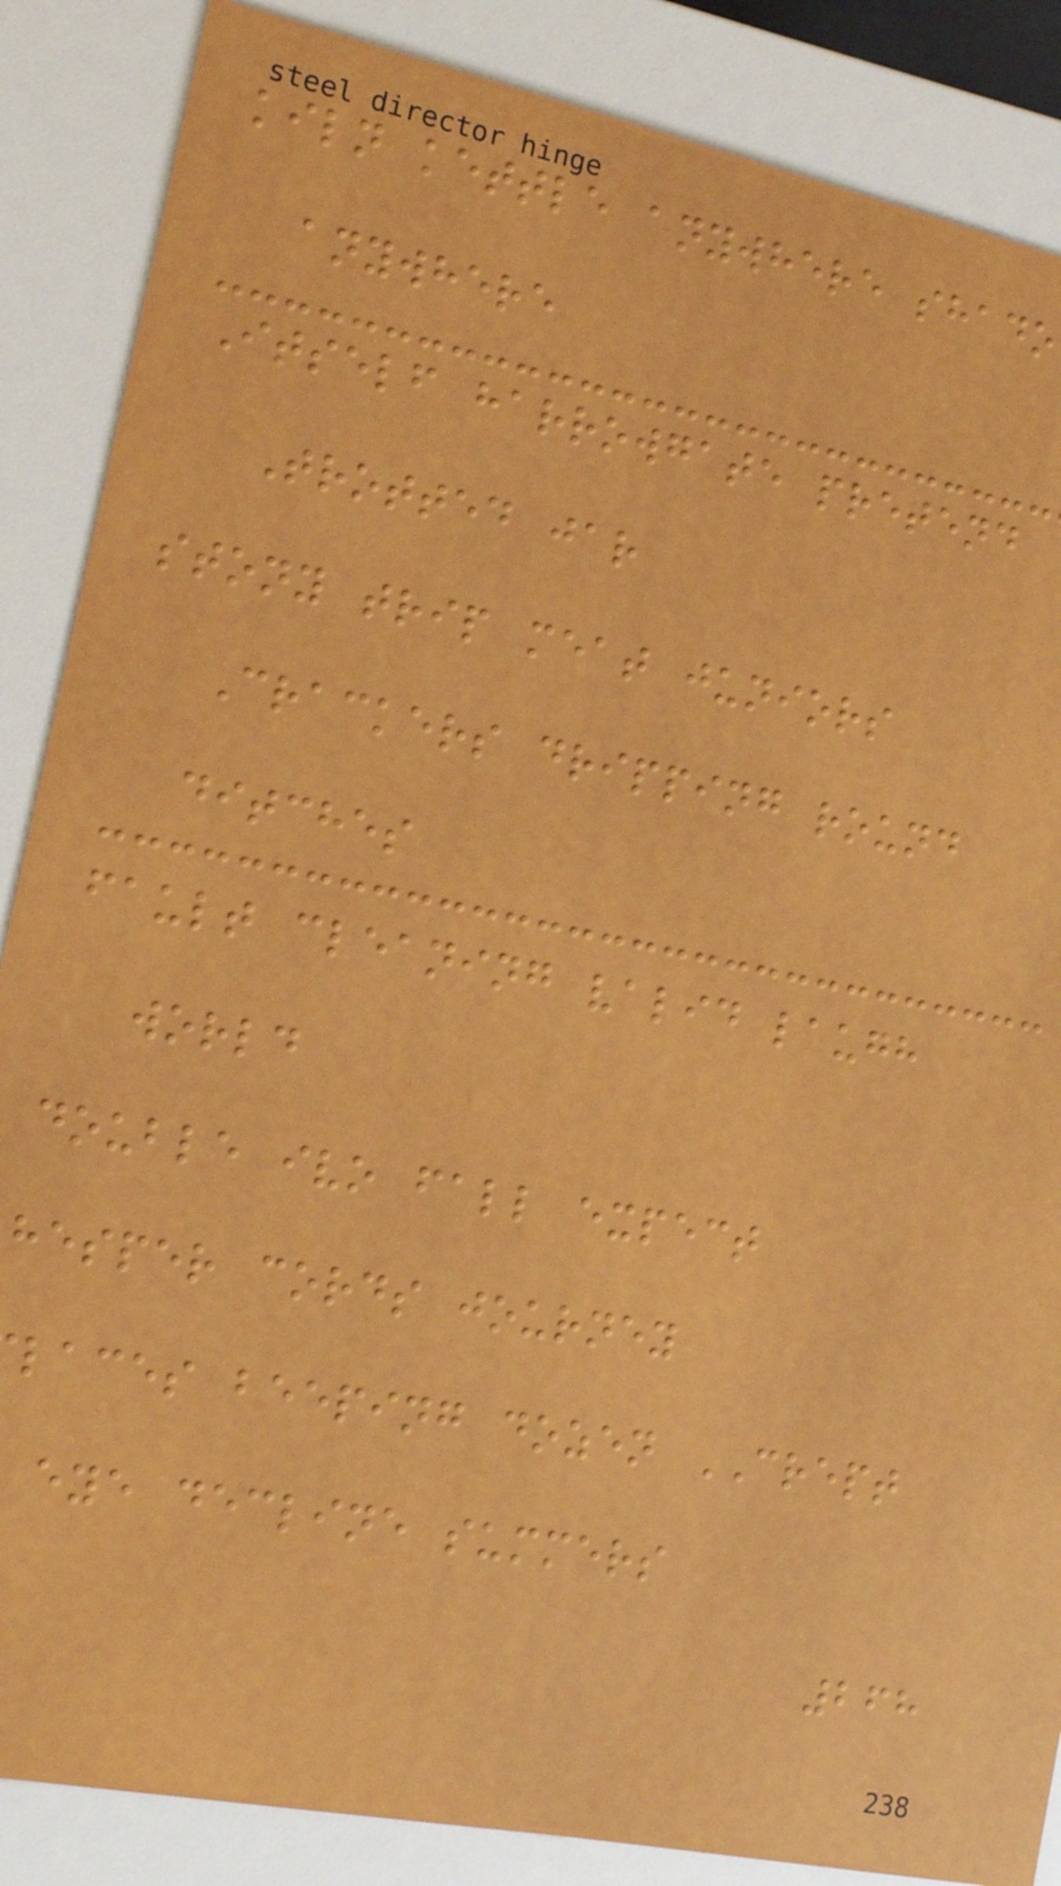kiln kettle anywhere shado
anywhere
Itself harrowgate pretend
Trotted jar
stony trip meat juniors
Crackers dripping round
ditches
fault cleaning valid laugh
world
double ivo fall expect
hesper cords journey
laces beeping dozen CREPT
eye decline summers
268
